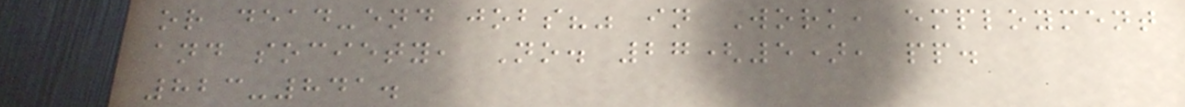or dead-end jobs?" in Work, employment
and society, No. 27(5), pp.
823-841.
